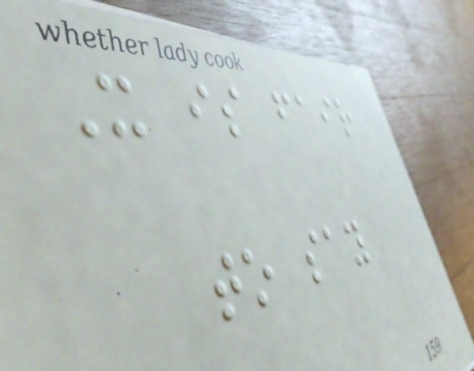It is fair
to say
